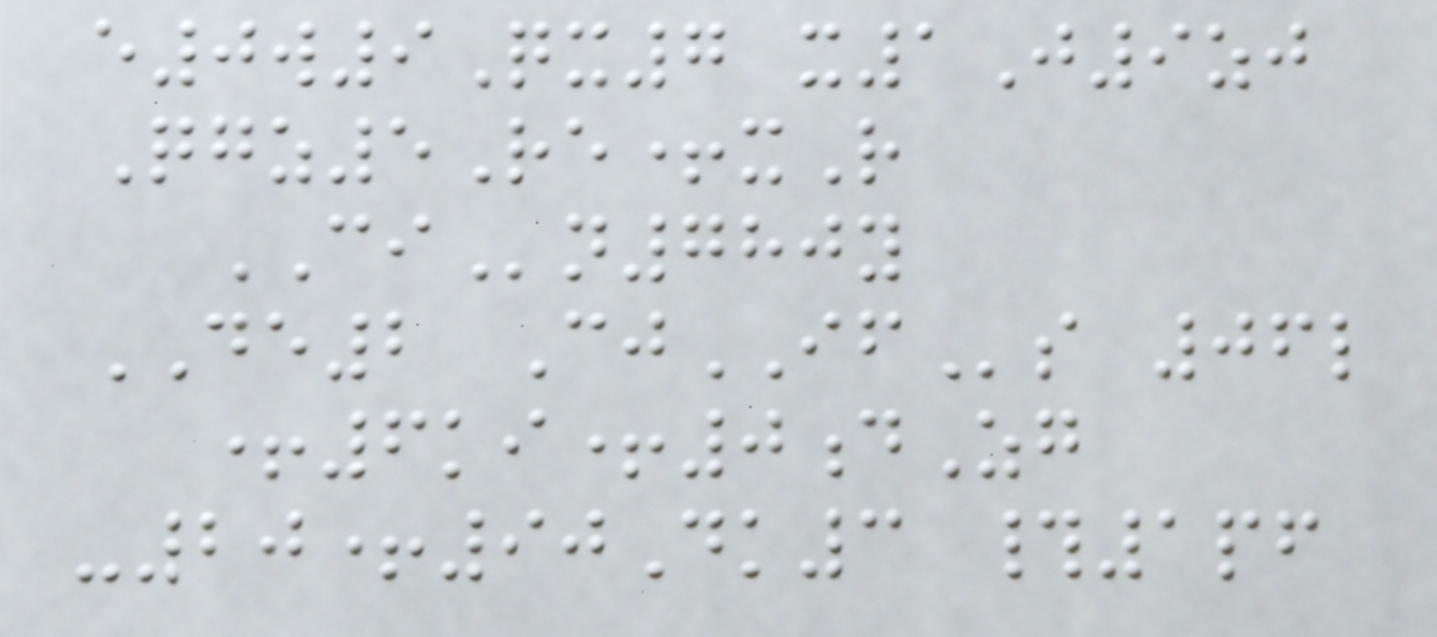e0w9Qx7 x1J9zj
Qgz5Re+xR
CIn780y
DE2 CjIFs 06l
+6ki+0dZg
-20+90Dk3 #1pf
